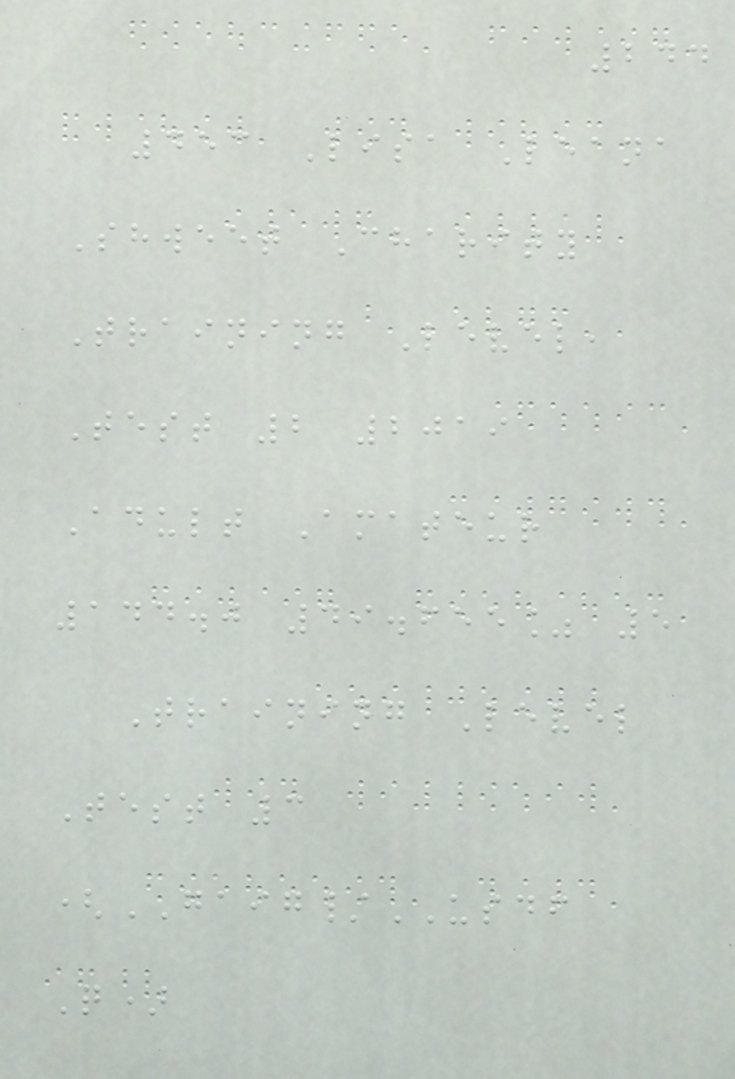244
453 Lisa Leana
Shweet Charity
Training Level,
Test 2 2019
Adult Amateur
144.0 49.655% 5
Training Level
Test 3
(GAIG/USDF
Q)
